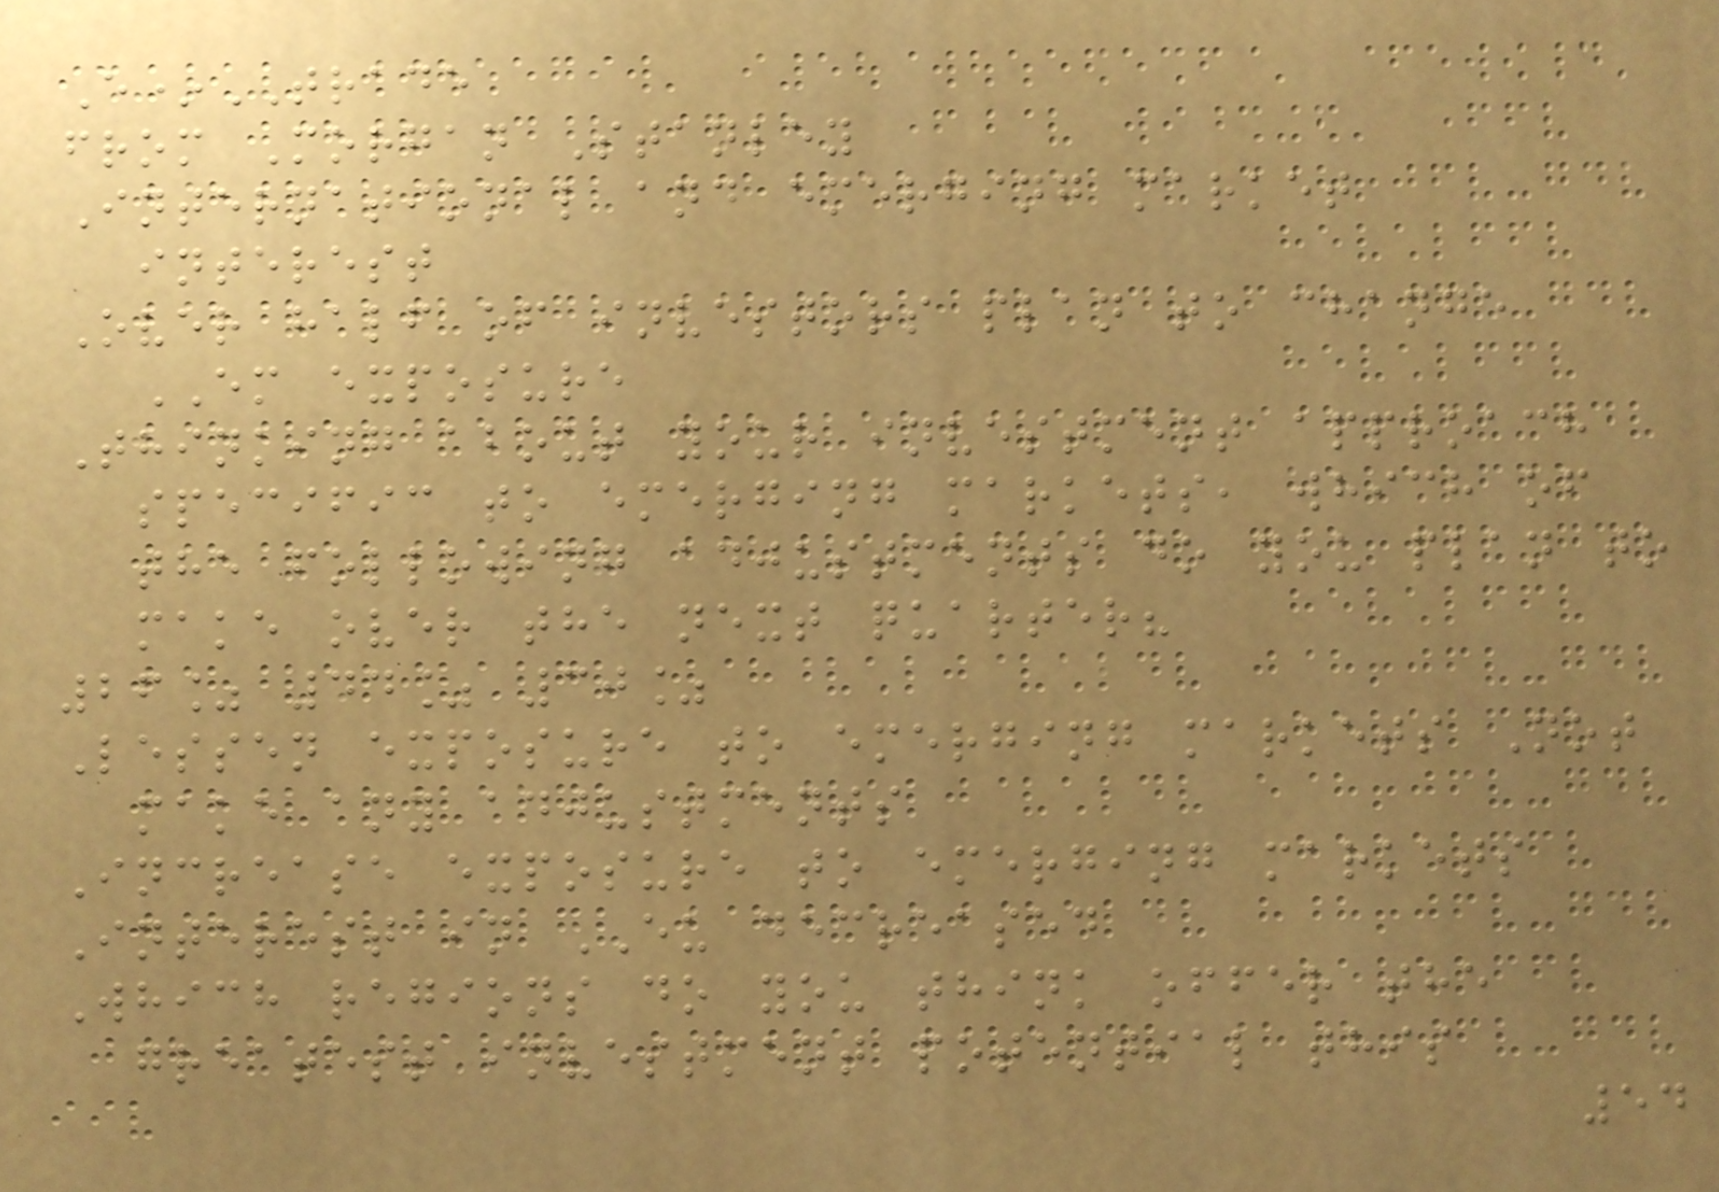E*TRADE
from Morgan Stanley
International and emerging market
interest
Over half of investors plan to change
EM exposure
Thinking about your investment approach
specific to emerging markets, which of
the following adjustments do you plan to
make over the next quarter?
26% 44% 30%
Lessen exposure to emerging markets Not
make any adjustments
Increase exposure to emerging markets
Interest in EU decreased
Which regions do you think offer the
greatest investment potential this
54
